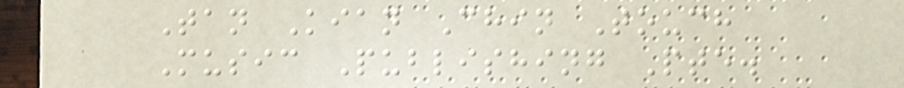Tan Kian Chin Touch
Music Publishing Pte.
